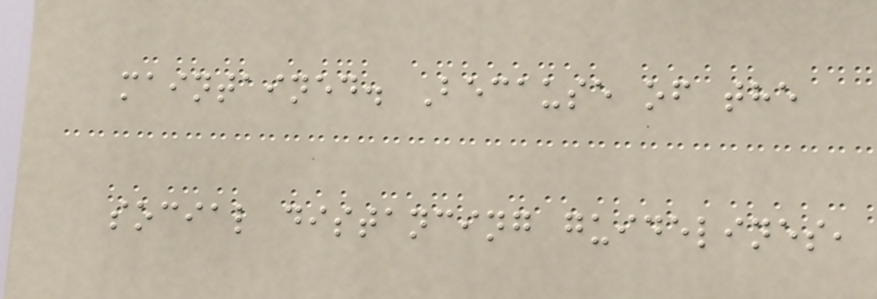maintained. Because of the
social distancing guidelines,
